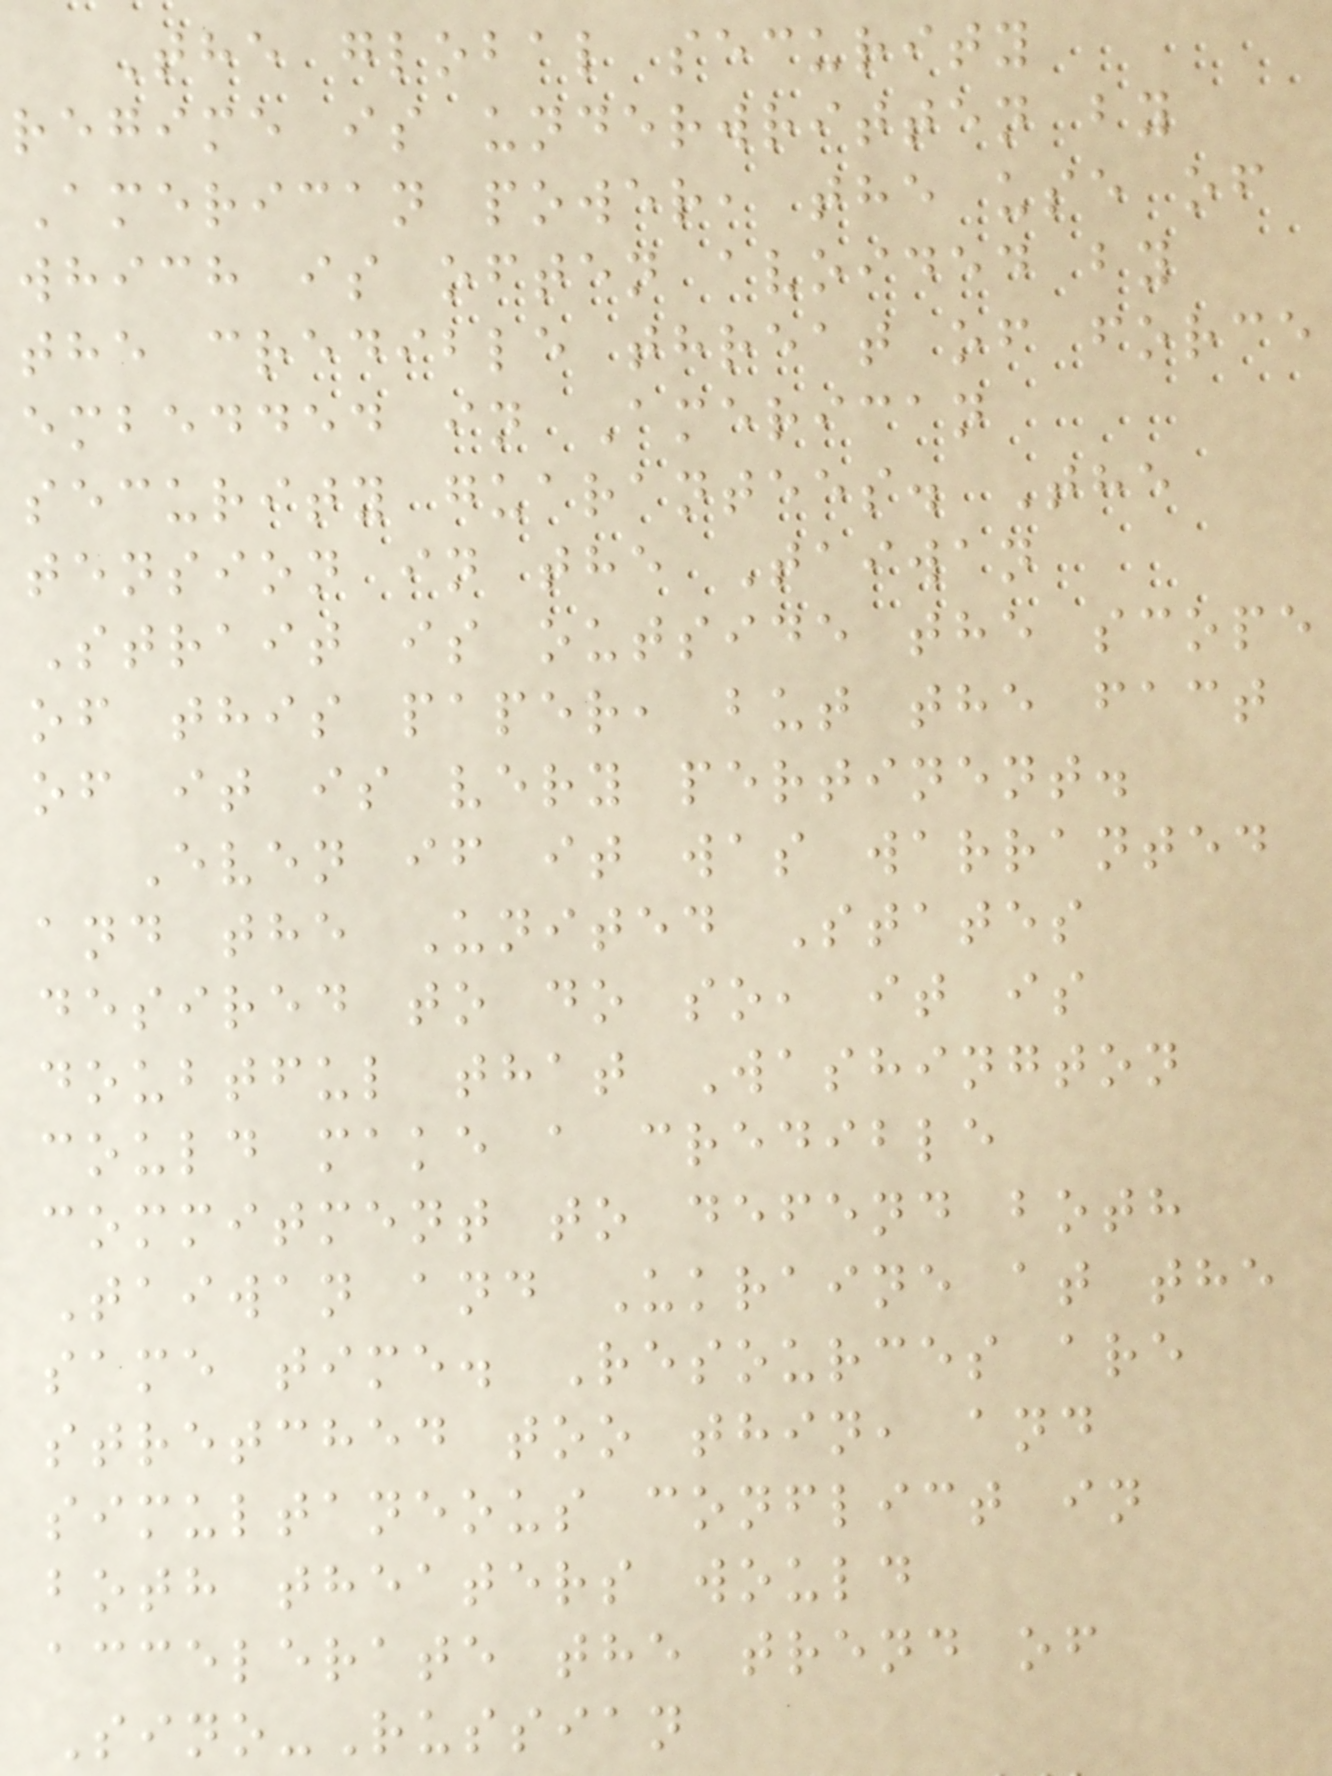The global security
regime is underwritten by
American power, the use of
which is often avoided by
the credible threat of force
embedded in American
security guarantees. The
tension in the Taiwan
Strait is outside the scope
of this paper, but the fact
of it is very pertinent.
Even if it was warranted
and the United States
desired to do so, it is
doubtful that Washington
could make a credible
commitment to defend both
Taiwan and Ukraine at the
same time. Resources are
stretched too thin, and
simultaneous conflict in
both theaters would
accelerate the trend of
Sino-Russian
